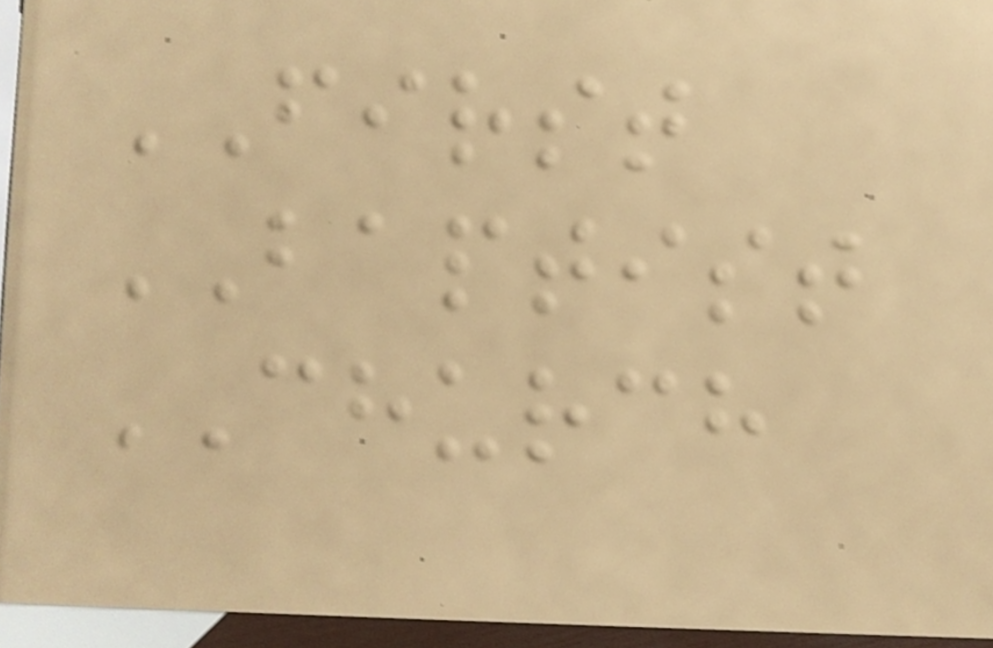FIRST
BAPTIST
CHURCH
